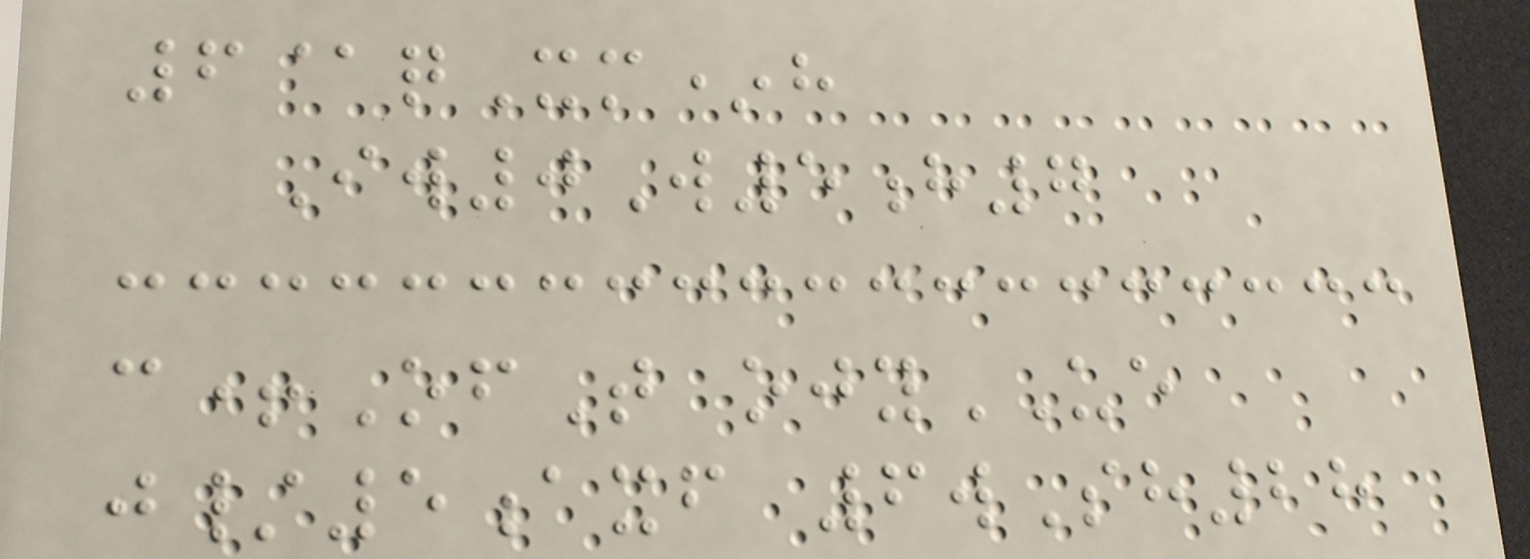6@qXm*h
Iw0W5h7
c+OfT ojyUE
j/5axf 6wSh28
